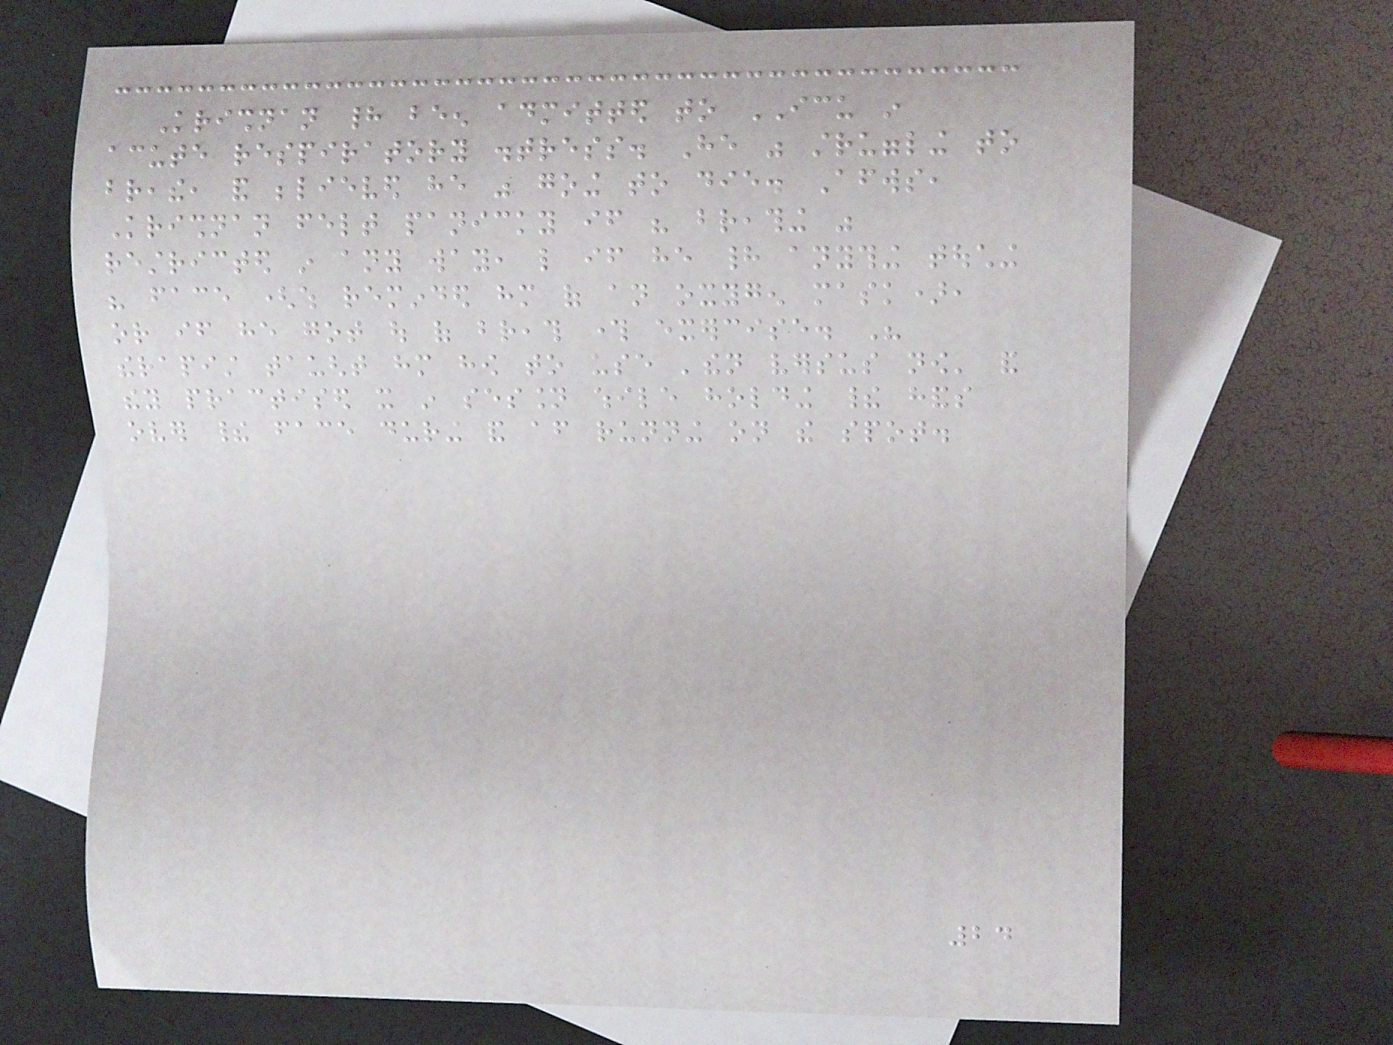Krishnan had been admitted to ICU in
acute respiratory distress. He was struggling to
breathe, and believed he was going to die. Afterwards,
Krishnan felt panicky if his breathing was
restricted in any way, like if he had anything touching
his face (which reminded him of an oxygen mask),
or if he got out of breath through exercise. His
therapist taught him how to use 'then versus now' and
they practised it in session while holding their hands
over their face during and after running on the spot.
24
